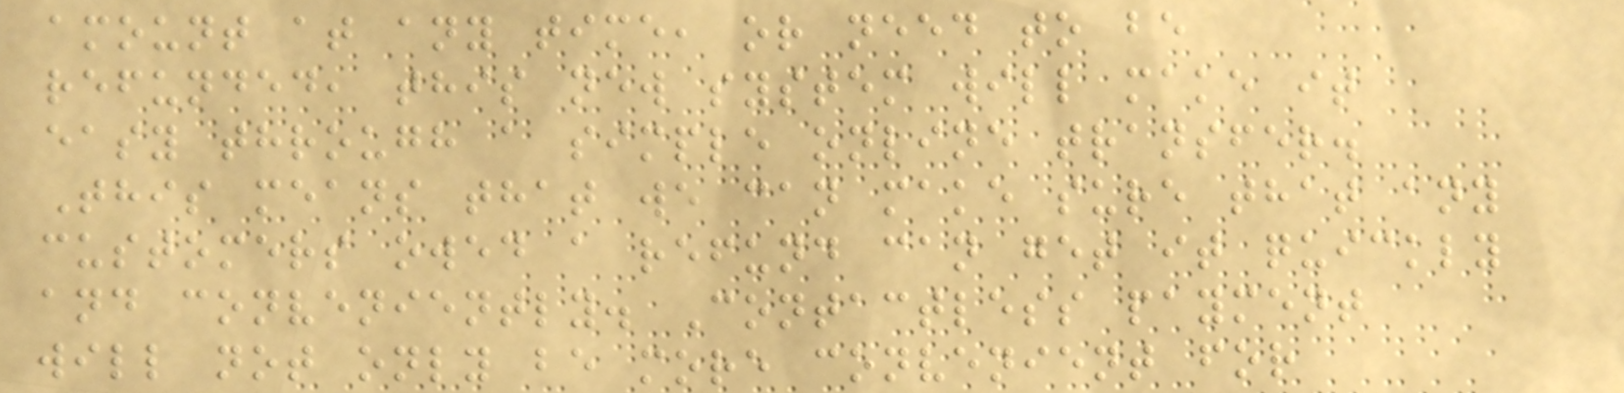amount at any time, or need to be
refunded, this new system will make it
easy through a simple online transfer.
This means that we can make sure that any
customers owed a refund can get it quickly
and conveniently. Contactless payment
will not only be more convenient for
